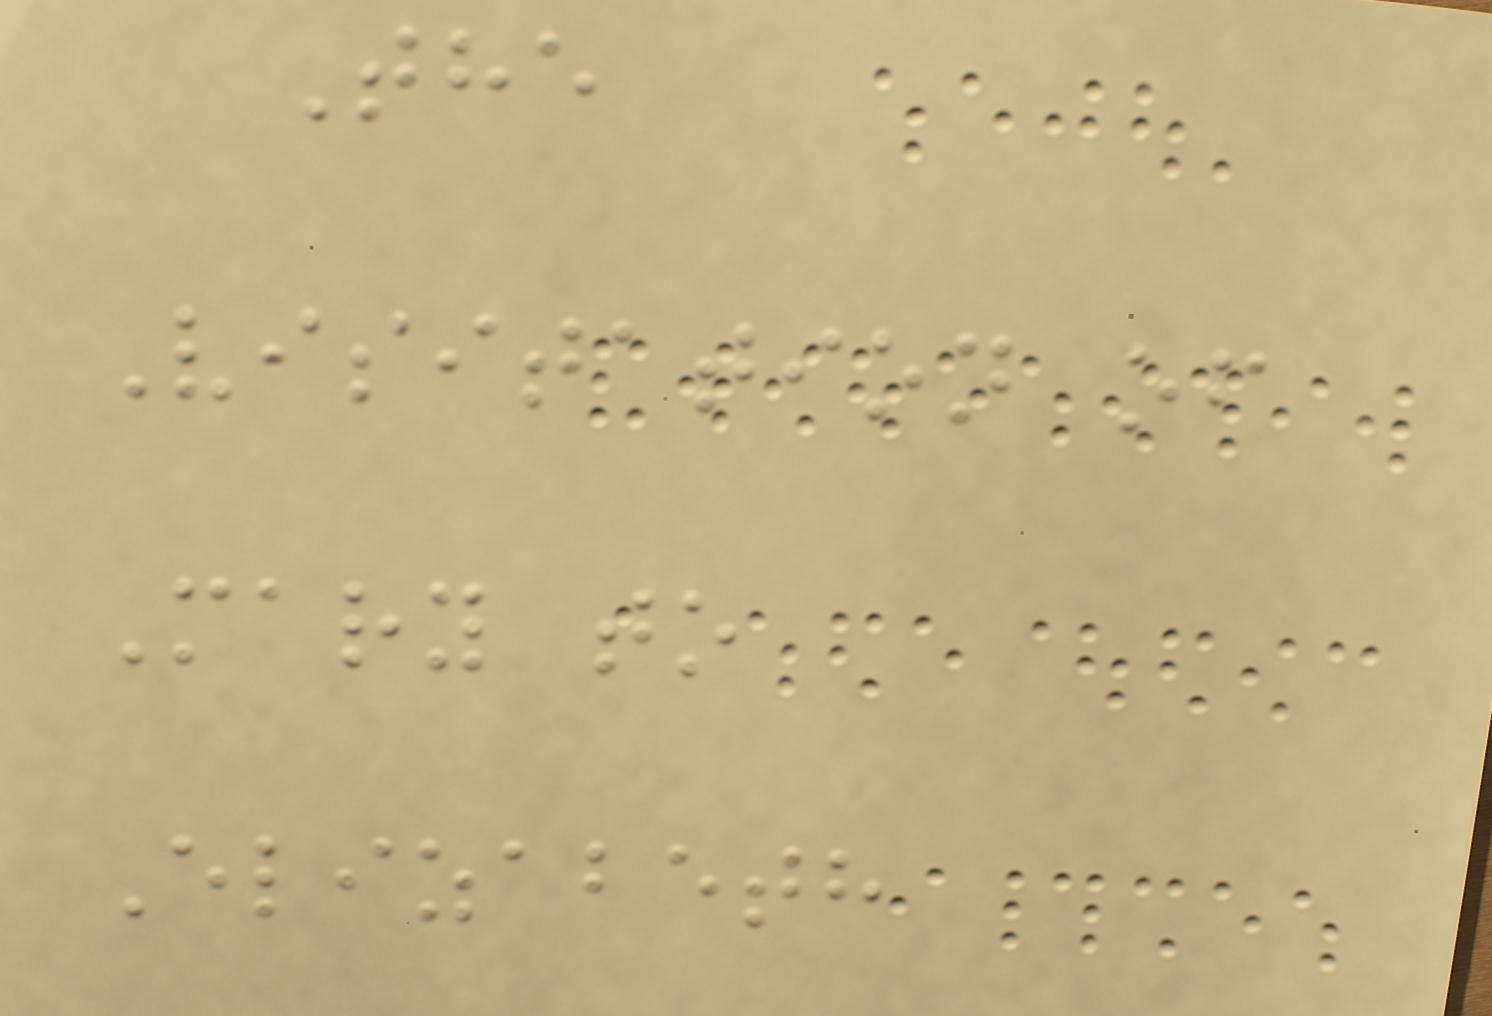The
Visitation of
Mary to
Elizabeth
